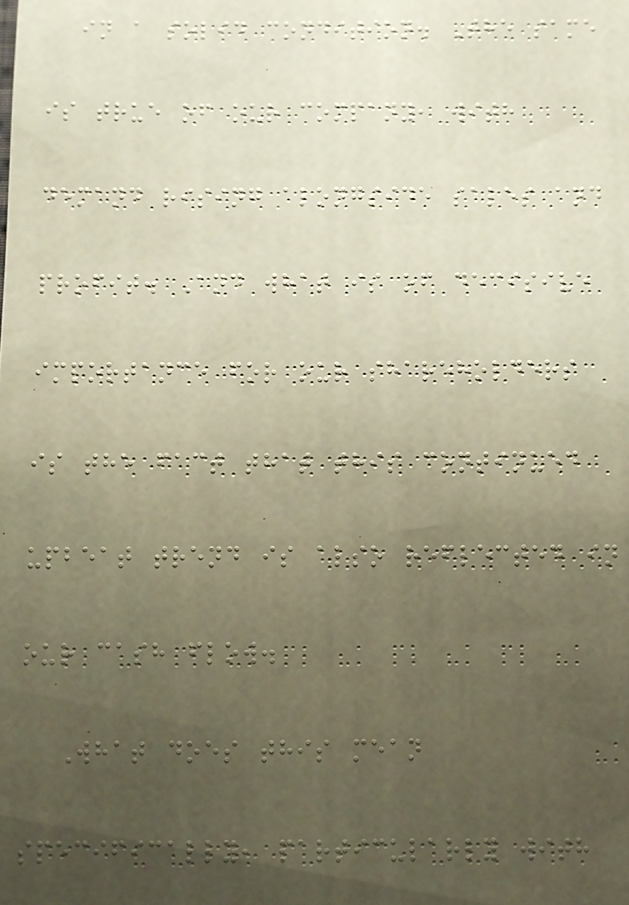in a solid condition. The same
is true of our company, with
demand rising alongside sales and
profit. And what is of decisive
importance for our shareholders
is the fact that this continued
upbeat trend is also reflected in
our cash flow.
What does this mean
specifically, particularly with
